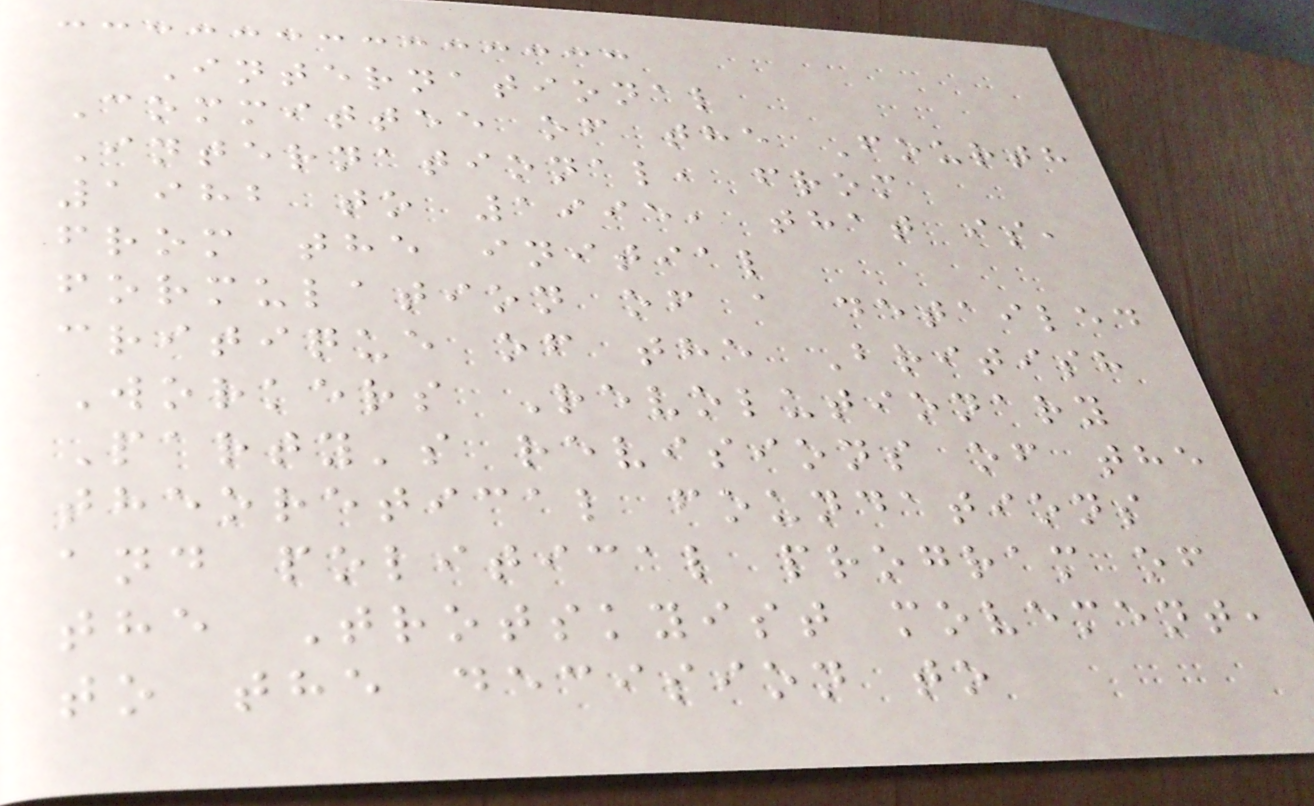International
Committee of the Fourth
International, from
1982 to 1995, that is,
from the initial
formulation of a detailed
critique of the British
Workers Revolutionary
Party's revisions of the
theoretical foundations
and political program of
the Trotskyist movement,
to the decision to
